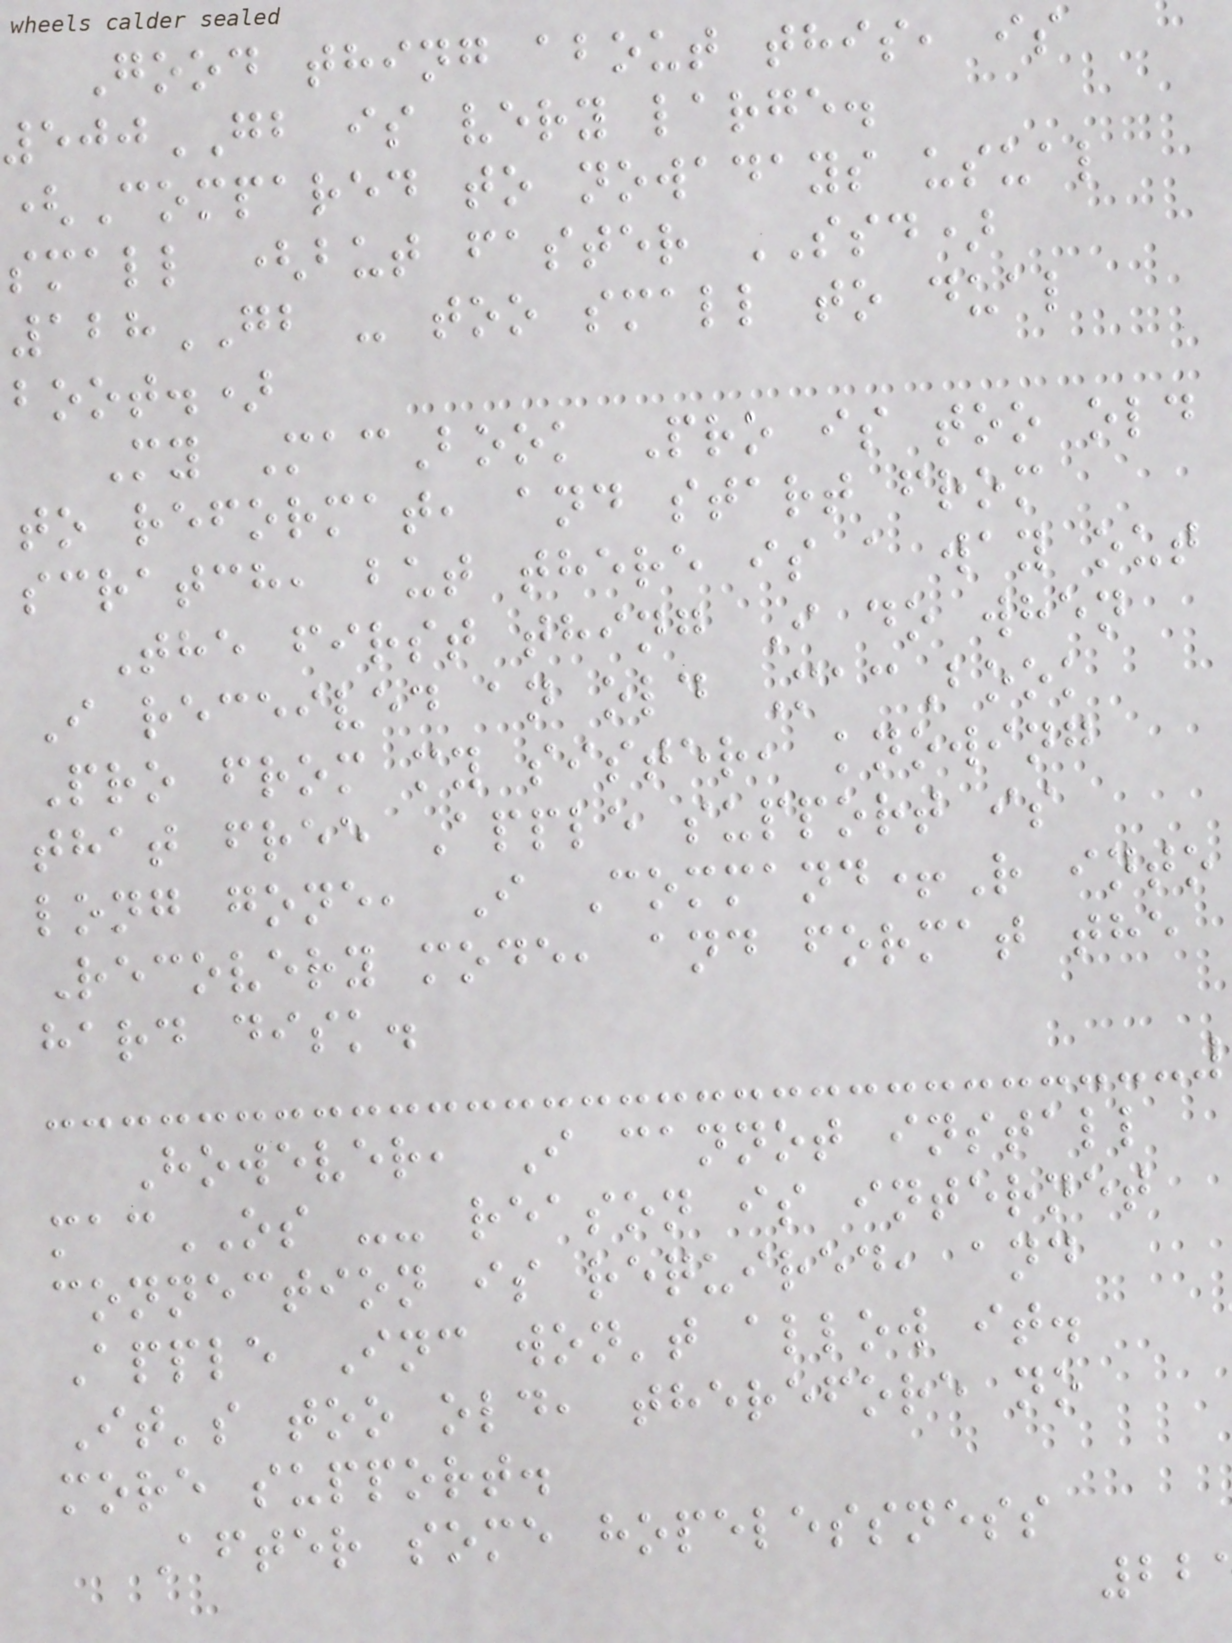Good thing about this, is
500GB is very large.
(Compared to nowadays usual
small (but faster SSD)
128GB - too small to dual
boot.)
My MacBook Pro is too old
to reformat, and start from
scratch, but there is a way out
The first thing I do when
I received an old MacBook
Pro from my sister, knowing
that free Apple support is
long gone, I Command+R into
Recovery mode, and format the
hard disk.
However, I cannot install
macOS -- reason is internet
connection is required, and
Apple Inc won't allow it.
It's too old, therefore no
more support.
After some hopelessness
